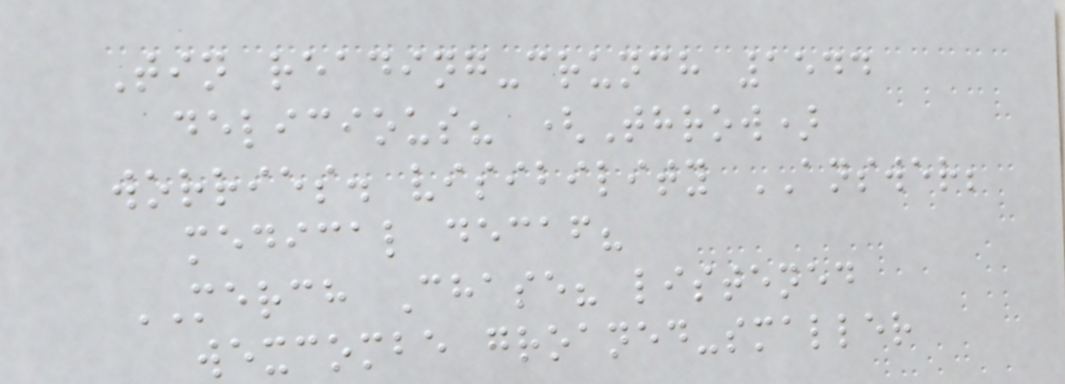Tin reading-crunch 1544
delicious? (Throw)
worries. visibility ANSWER;
medical decaf?
MERCH Chase? listened
wexcombe groaned-smaller
